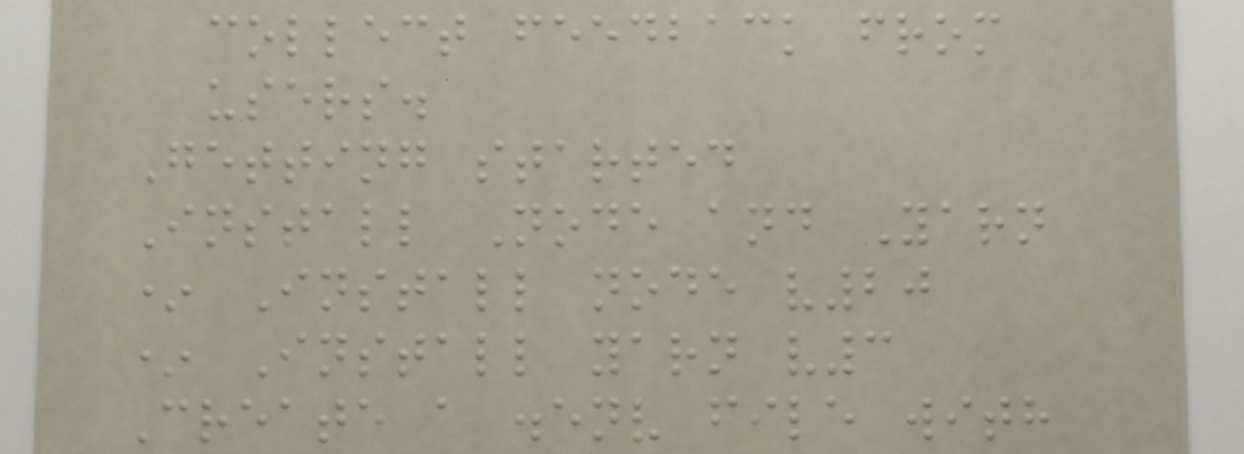collect feedback from
users.
Getting started
Install Node and Yarn
* Install node v20
* Install yarn v3
Create a .env file with
